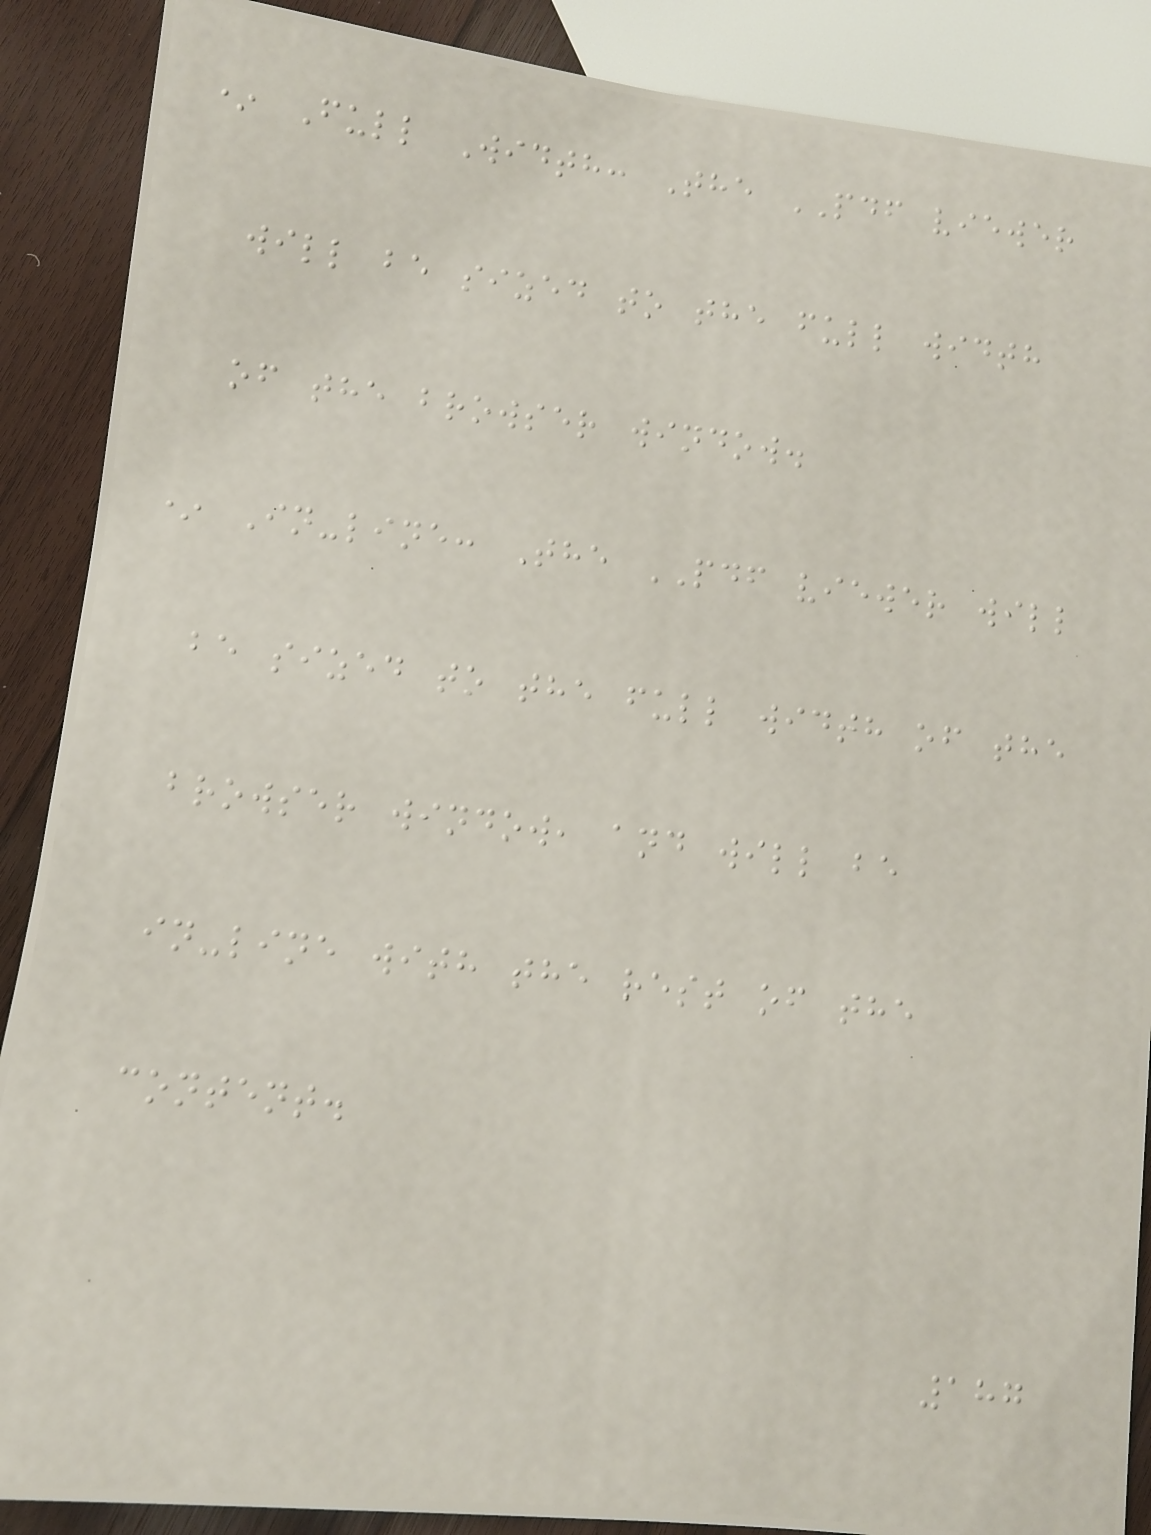* Full Width: The PDF viewer
will be sized to the full width
of the browser window.
* In-line: The PDF viewer will
be sized to the full width of the
browser window, and will be
in-line with the rest of the
content.
187
